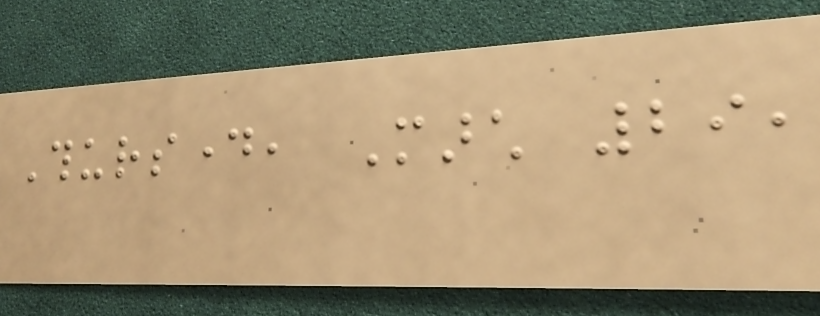Thursday, March 29,
